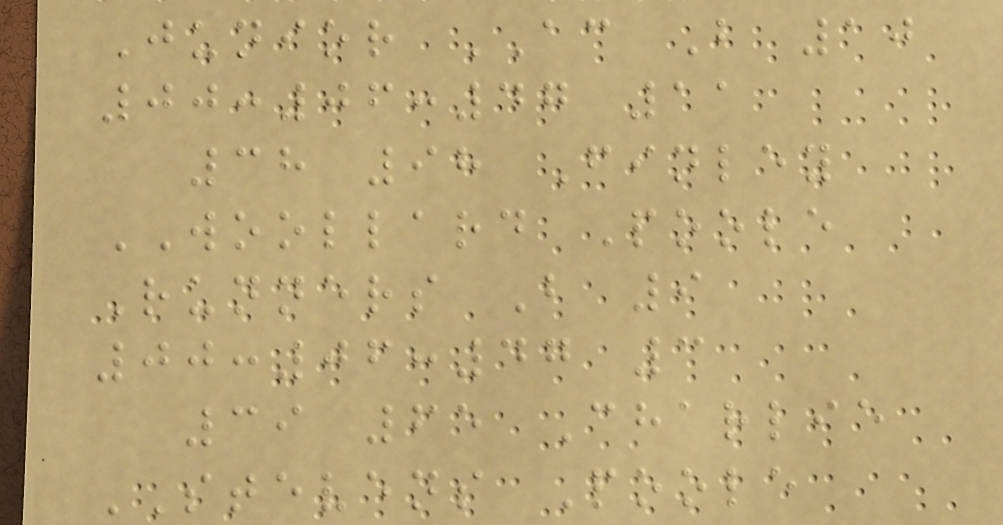Junior AC B 10
00:06:47 11
38 98 Finley
WOOLLARD Poole
Runners B 9
00:06:47 3
39 65 Charlie
STEVENS Poole
